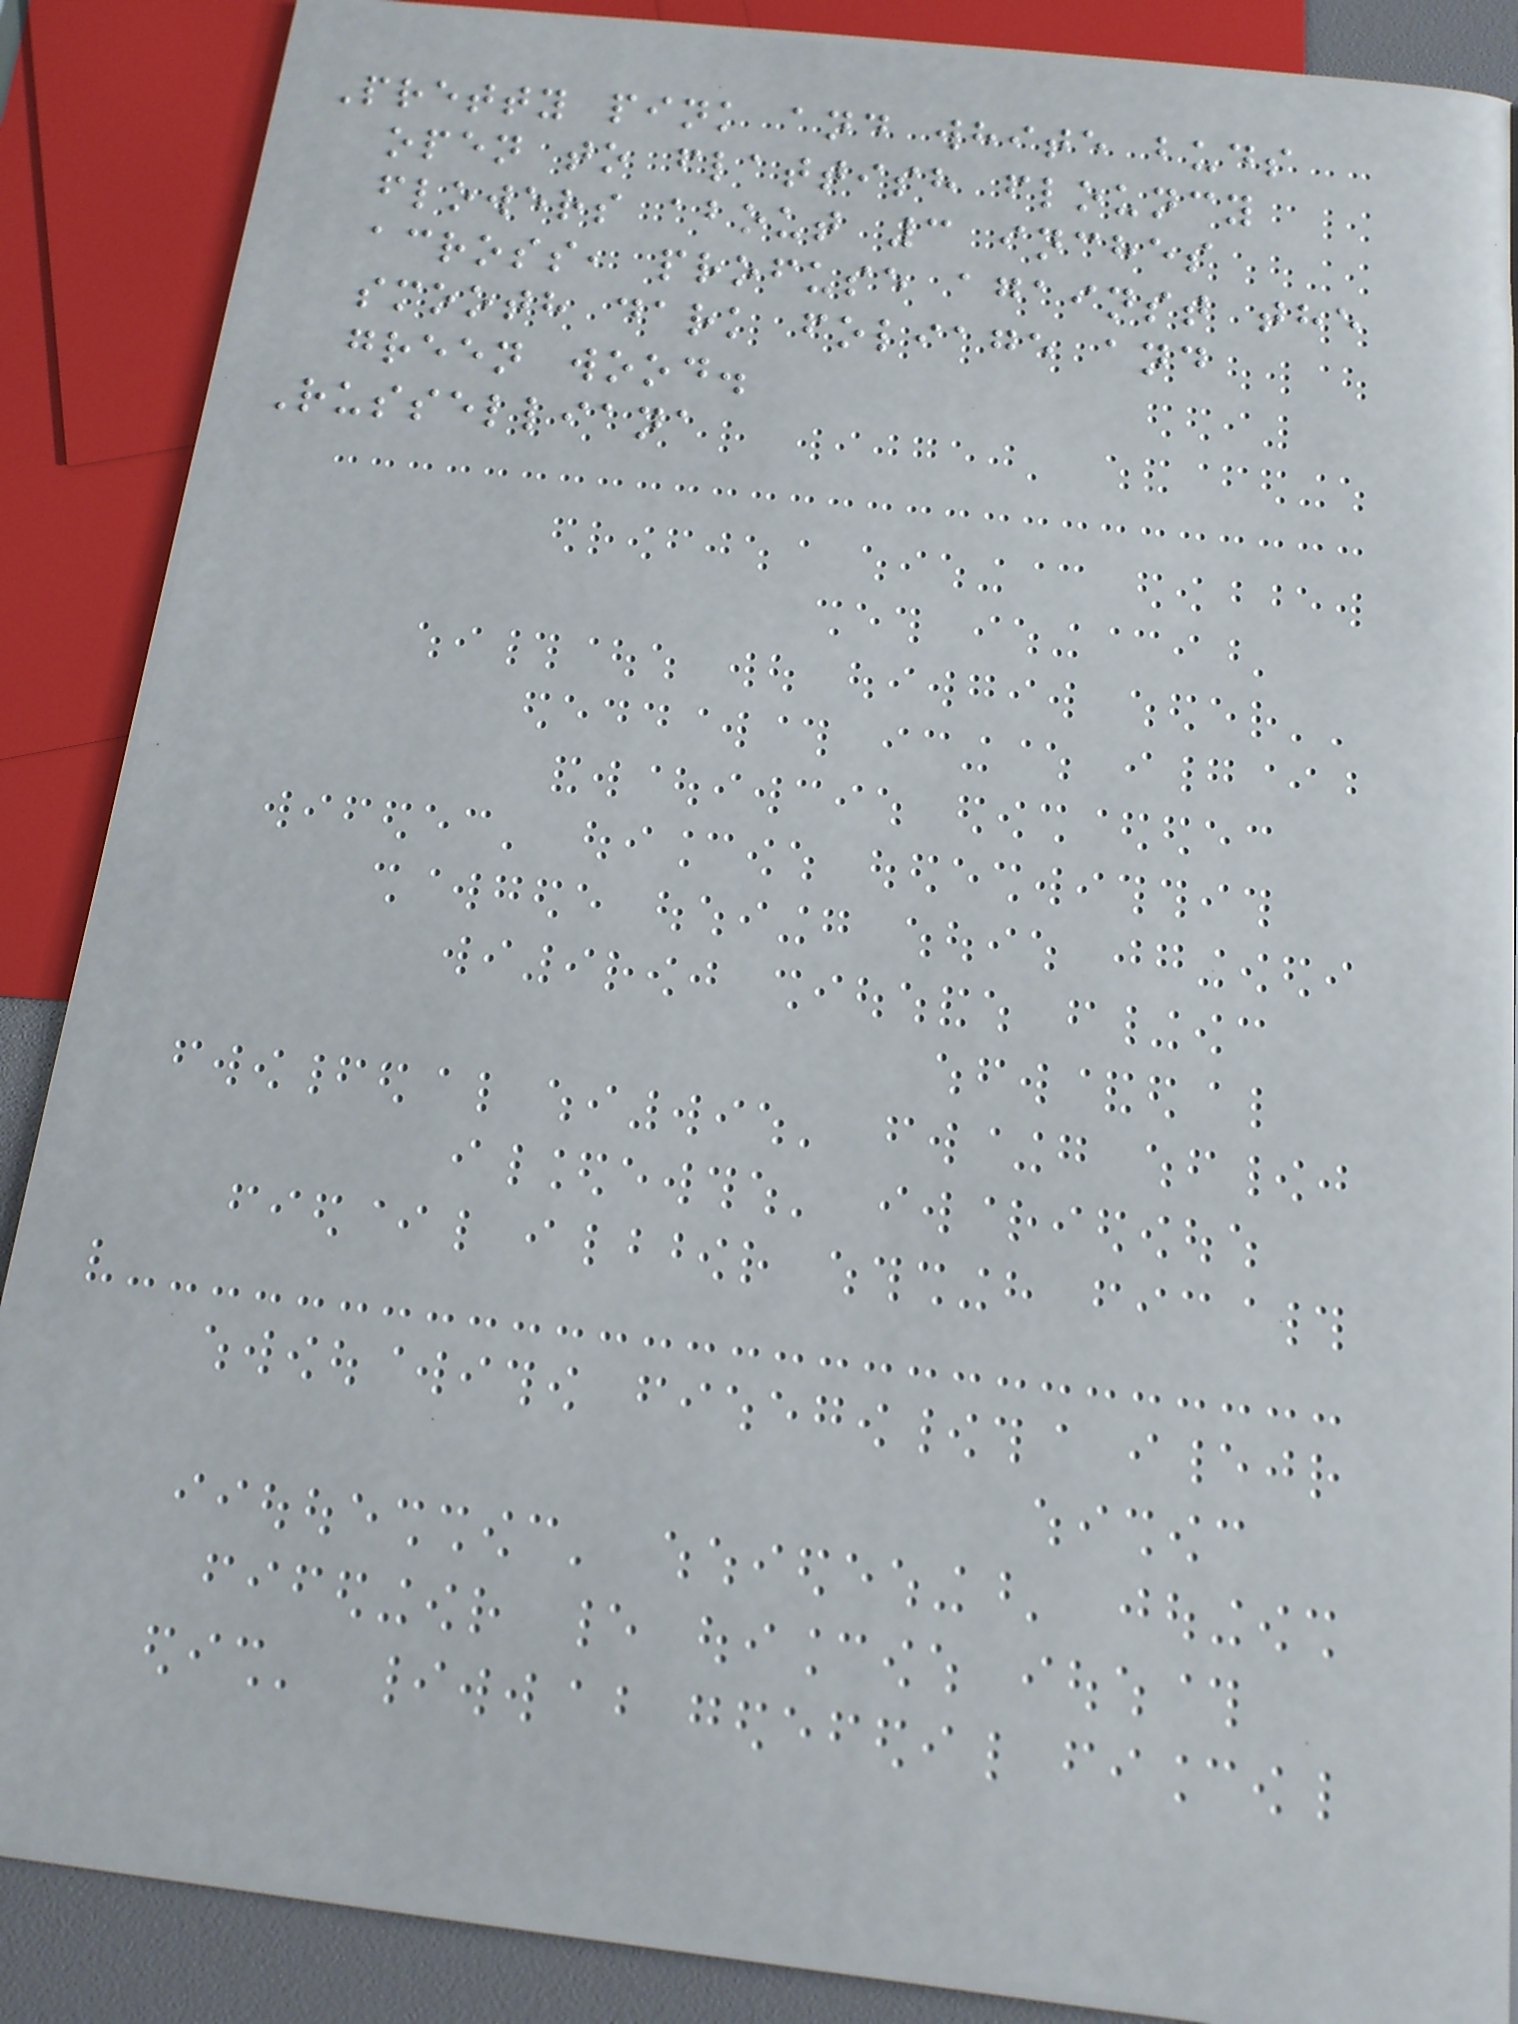Pretty pink and white buds
open to flattish flouncy
flowers about 3 inches
across, profuse against the
smooth dark foliage and
green wood.
Russelliana
